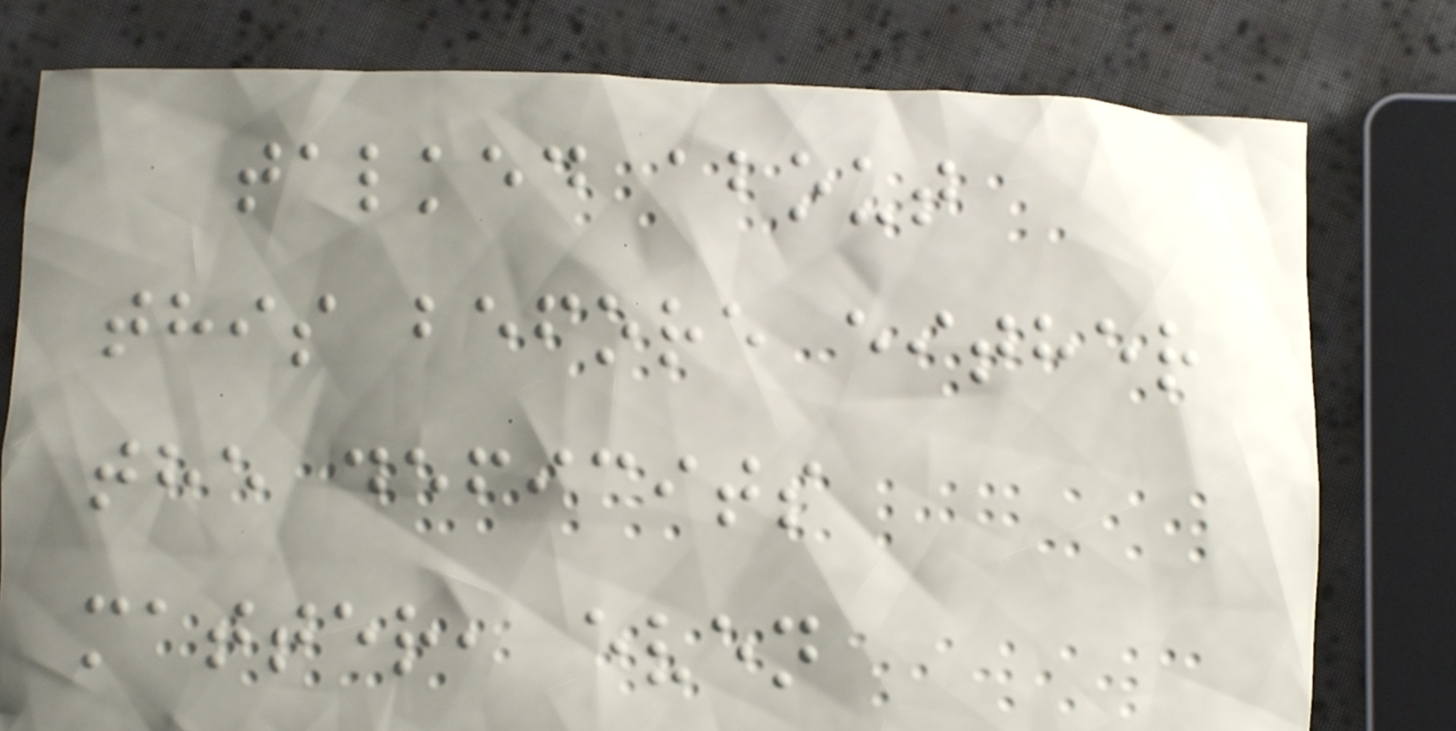talked about
this before either
the deficits
matter, even
